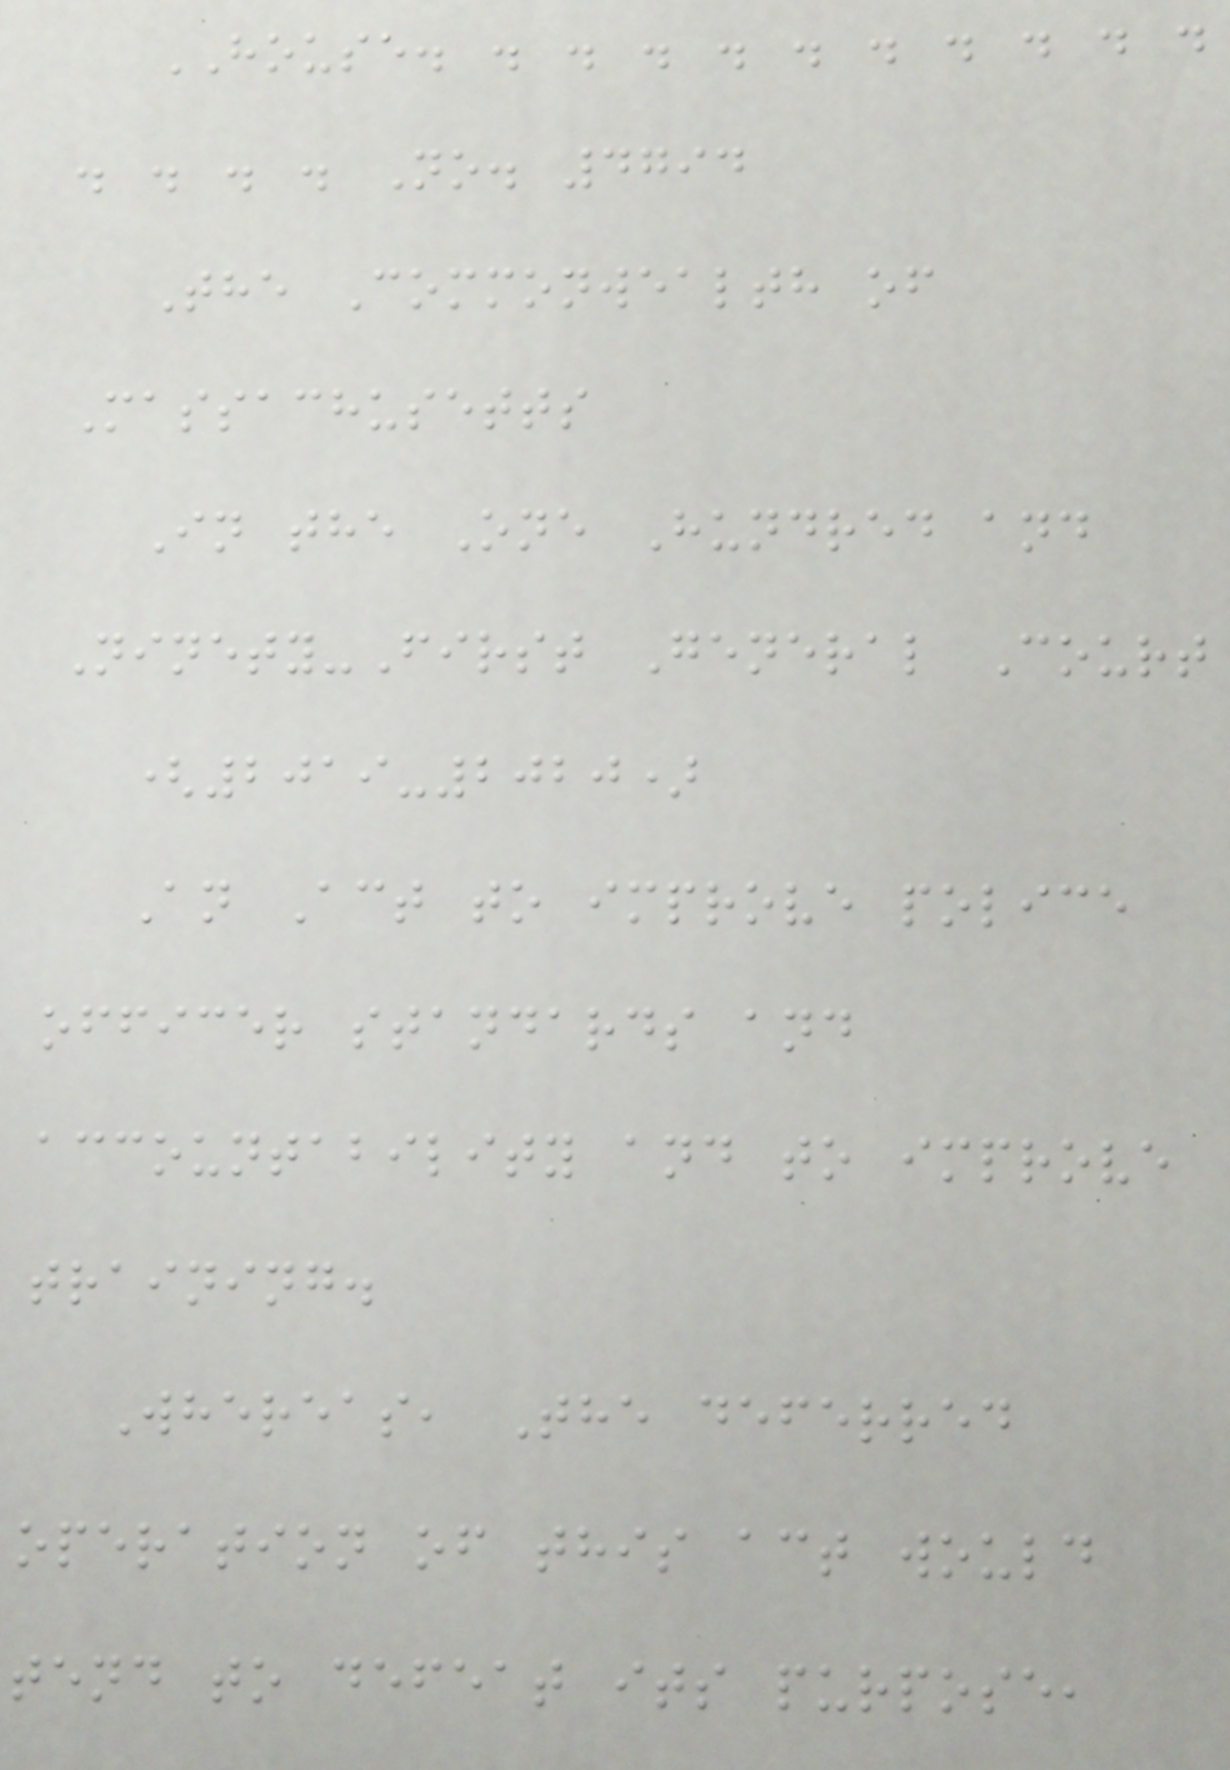HOUSE. . . . . . . . . . .
. . . . No. 4794
The Commonwealth of
Massachusetts
In the One Hundred and
Ninety-First General Court
(2019-2020)
An Act to improve police
officer standards and
accountability and to improve
training.
Whereas, The deferred
operation of this act would
tend to defeat its purpose,
